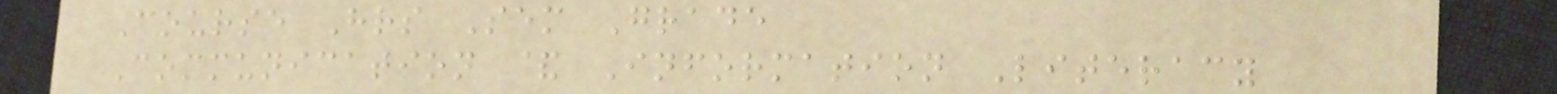Course Hrs Sem Grade
Communication & Information Literacy
